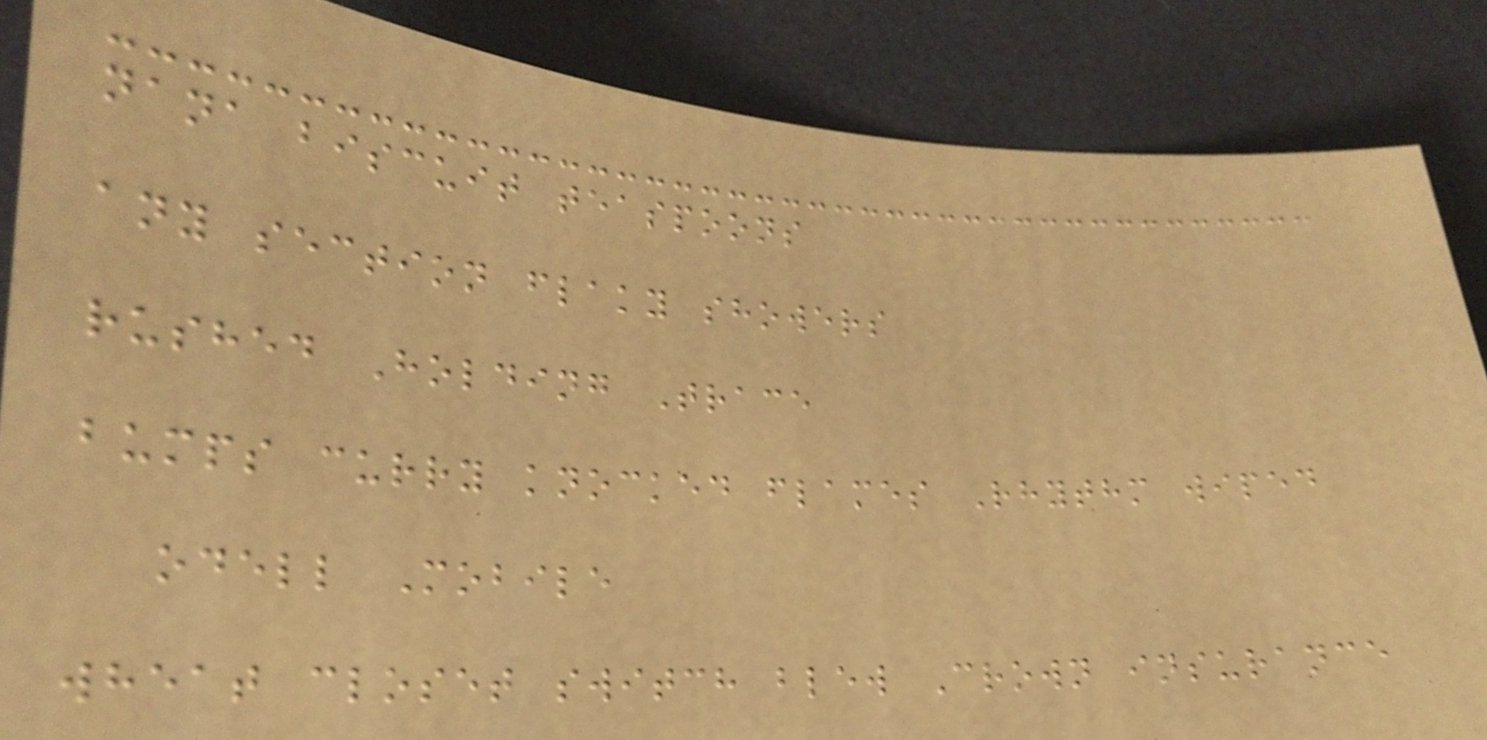nana biscuit teaspoons
any section flaky showers
rushed Holding Trace
bumps curry knocked flames Rhythm wiped
odell Mobile
wheat closet switch blew Crown insurance
